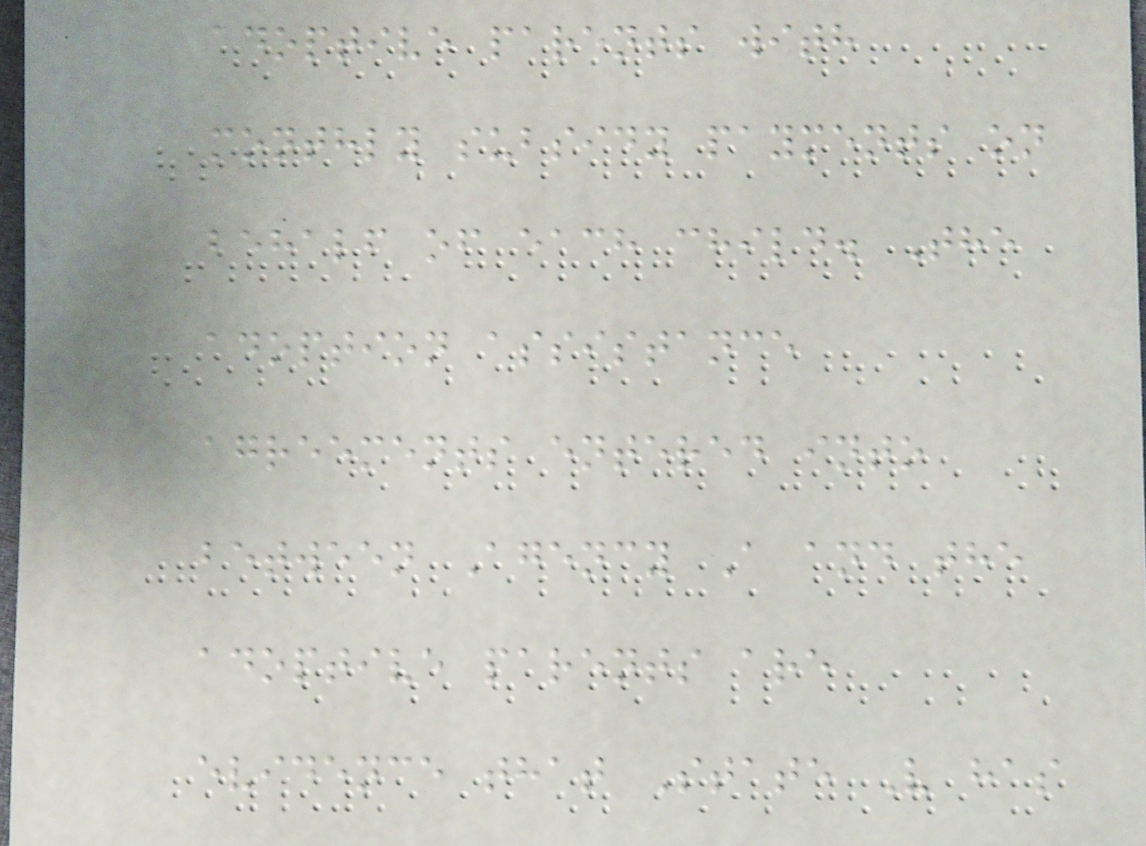adoptive parents with
monthly subsidy payments on
behalf of each child. The
adoption assistance
agreements entered into
between Agency A and the
adoptive parents are
evidence that State V has
